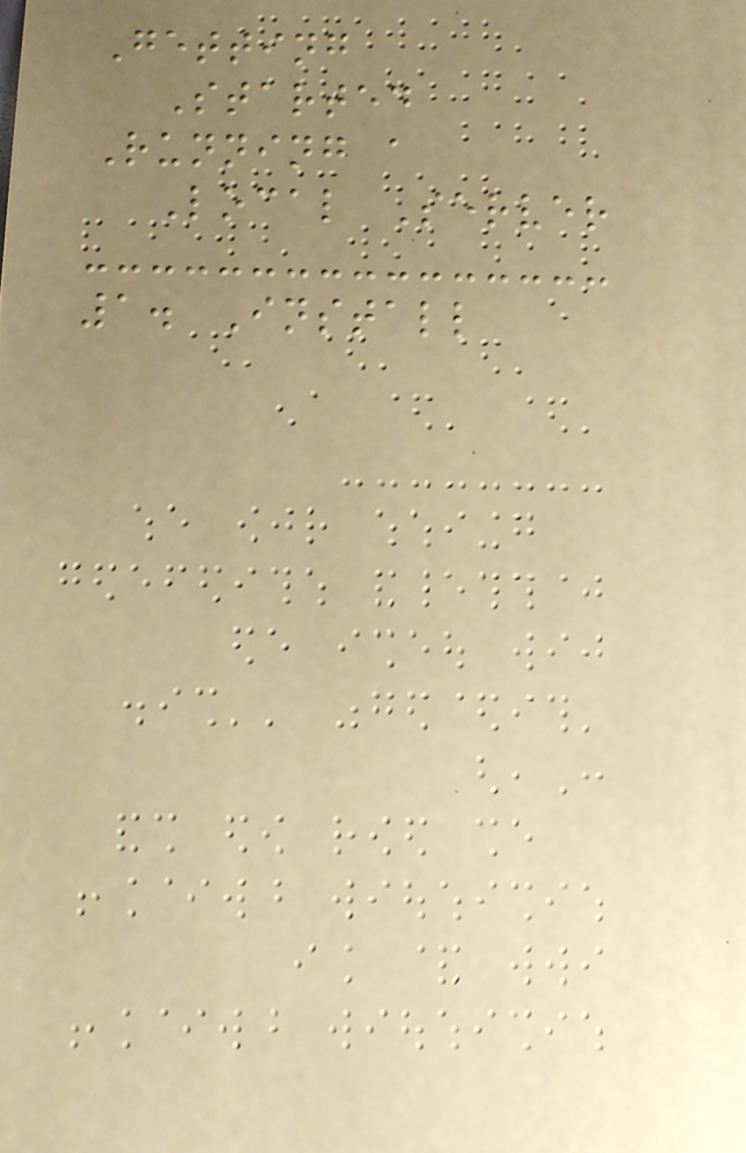Getting
Started
Running a
Local Server
1. Install
